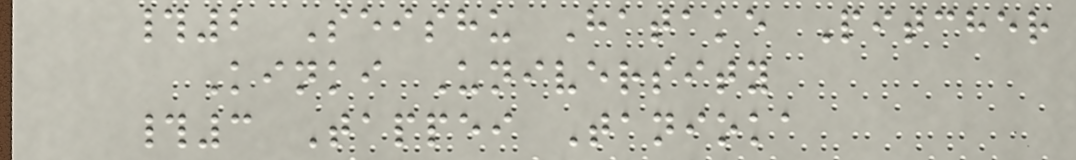#2 Seishu Hatake Pitcher
Kinki University
#3 Tappei Tanioka
